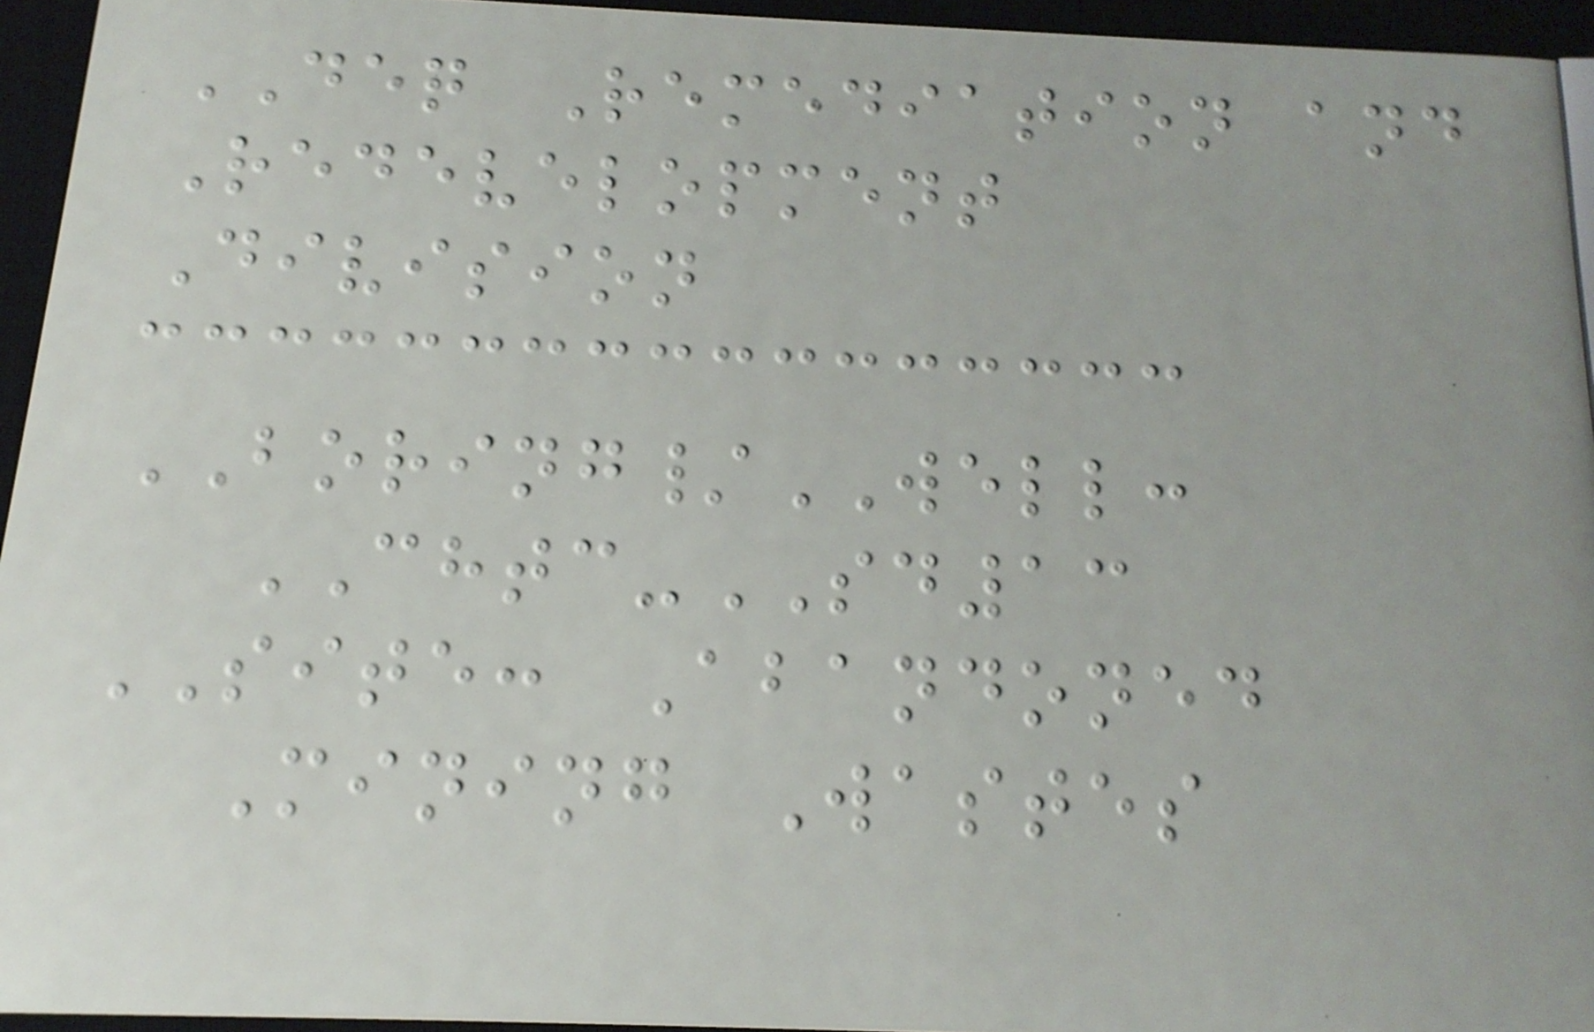DEQ Remediation and
Redevelopment
Division
BORING/WELL:
CHTC-SD13
SITE: Abandoned
Mining Wastes
